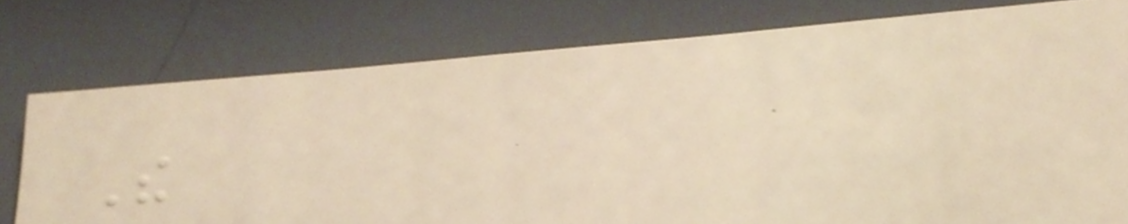The
